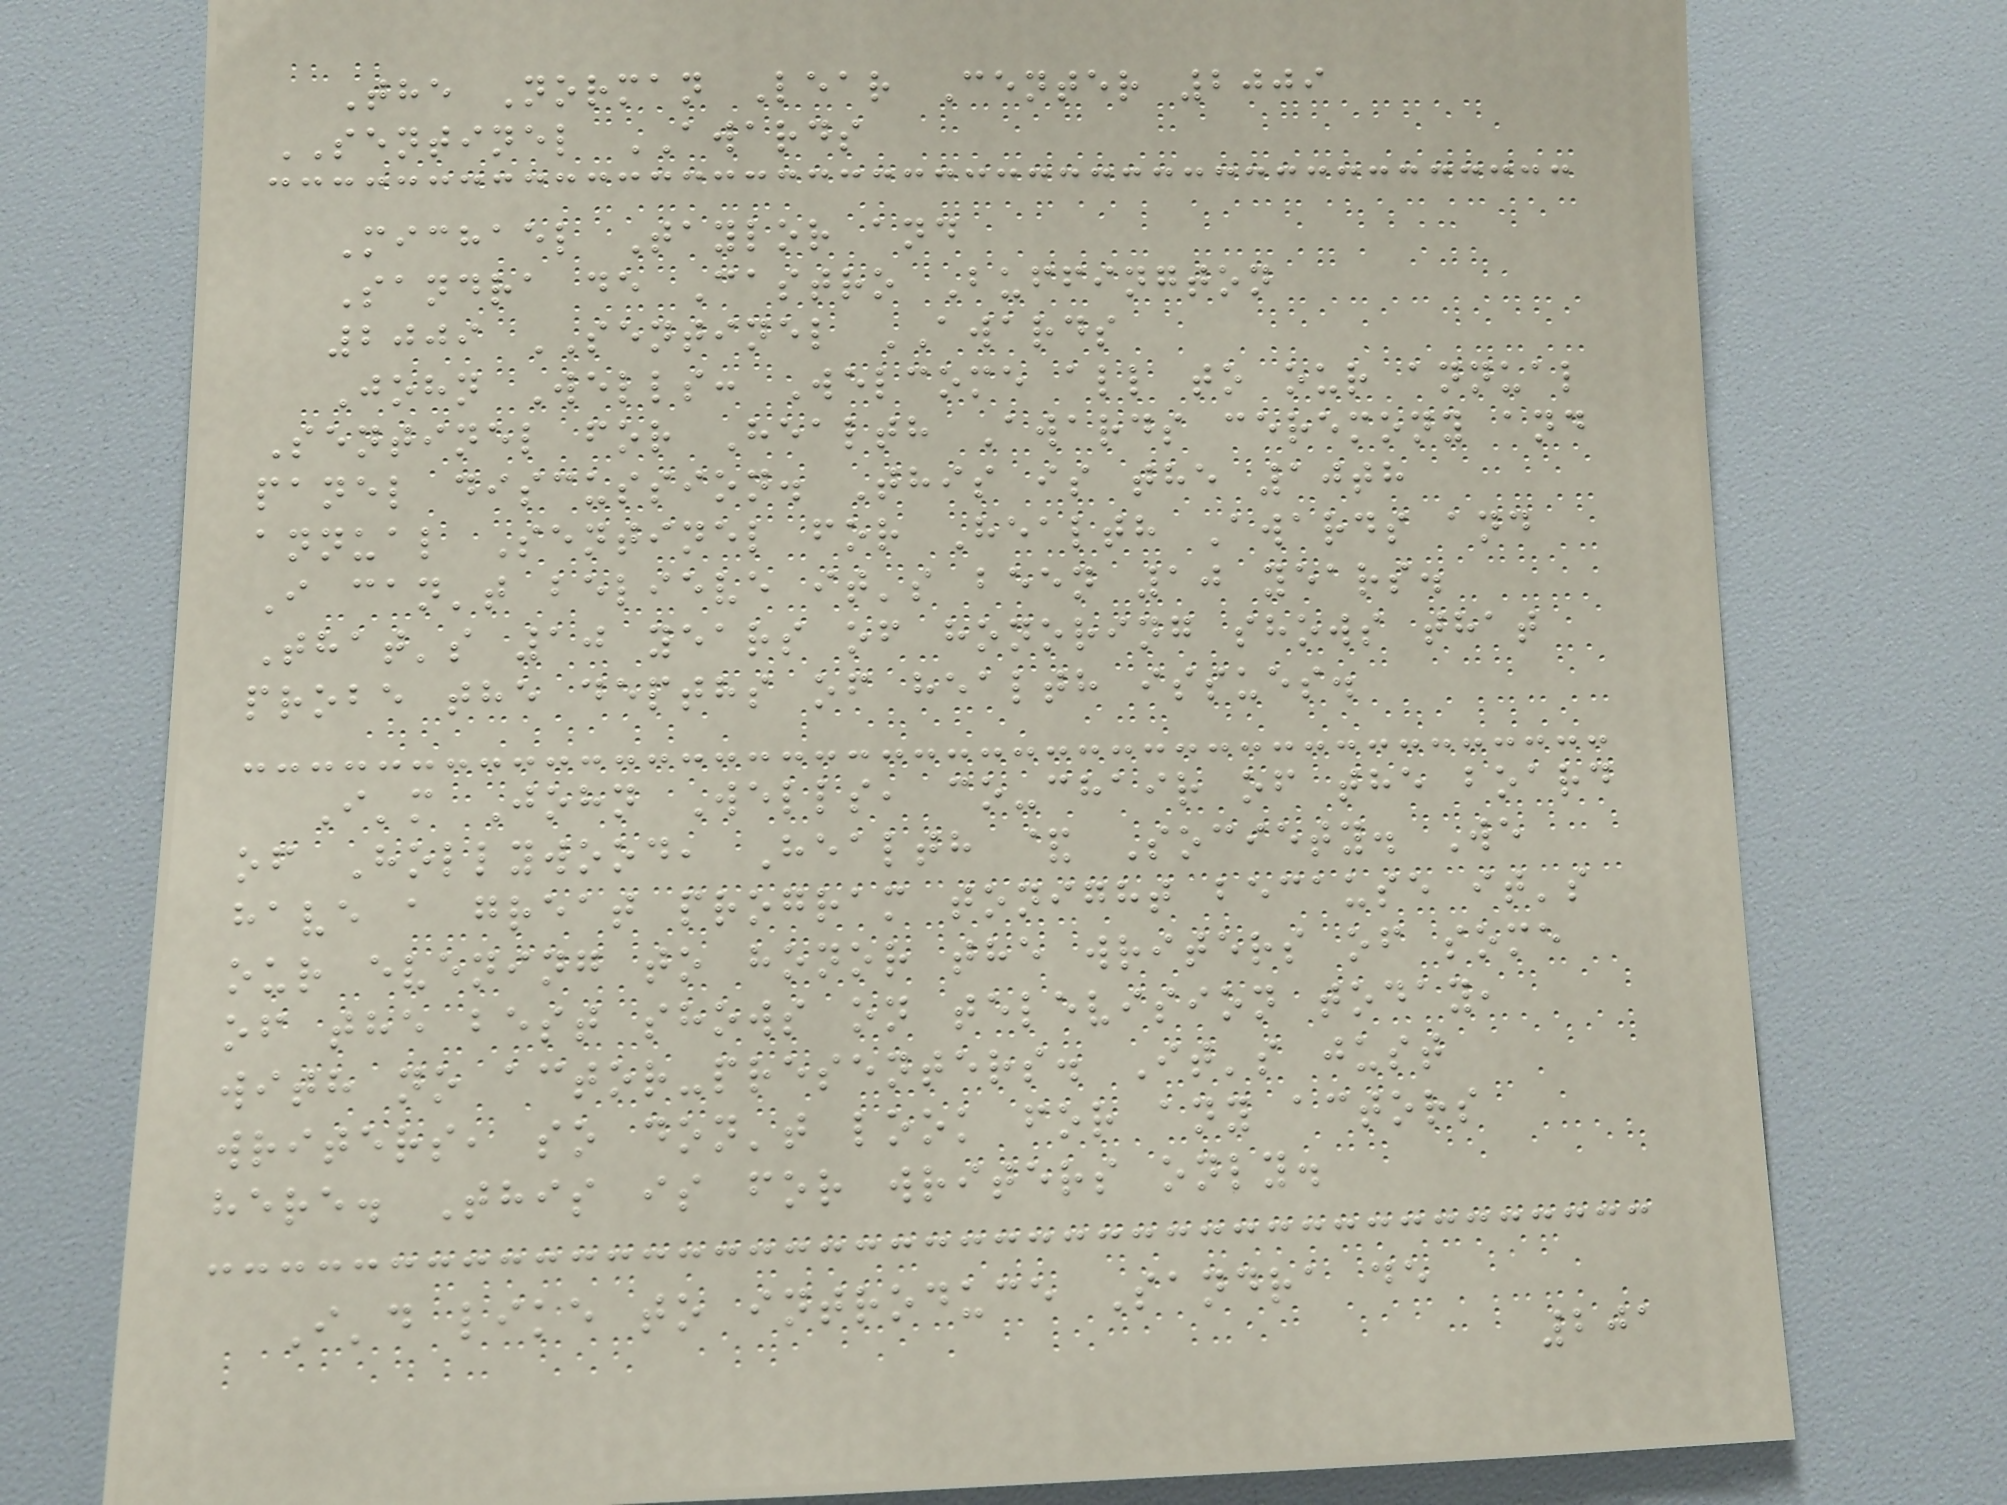The Norman Lear Center 2009
SENTINEL AWARDS
Michael Taylor and
Sandra de Castro Buffington
2009 SENTINEL AWARDS
John Wells: Welcome all to our annual
Sentinel for Health Awards ceremony and
panel discussion. This is the 10th
annual Sentinel for Health Awards and
I can't believe it's been 10 years.
That's 10 years of honoring shows that
probe the depths of health issues.
I'm John Wells, co-chair of the board
of Hollywood, Health & Society. We
have a great program tonight because it's
our evening to honor the writers of some
of the best shows on television today,
with no actor-presenters. It's just
writers, so don't look for any actors
here. This is for writers only.
I'd like to introduce Sandra de
201
